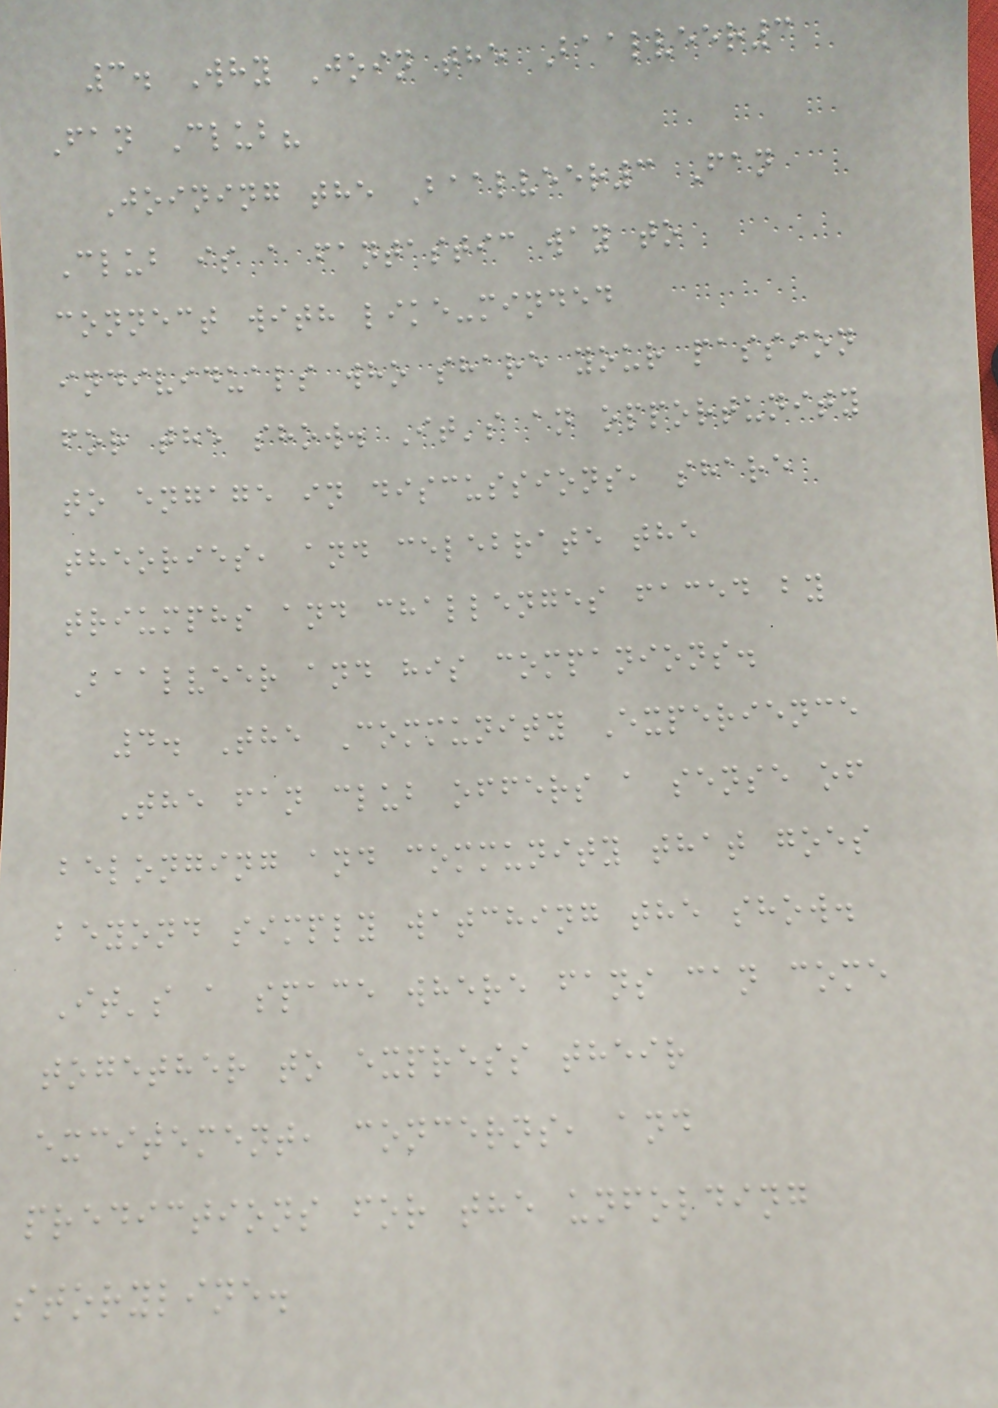3. Why Join the Baalveer3
Fan Club?
Joining the Baalveer3 Fan
Club is a fantastic way to
connect with like-minded
individuals who share your passion
for the show. It's an opportunity
to engage in discussions, share
theories, and celebrate the
triumphs and challenges faced by
Baalveer and his companions.
4. The Community Experience
The fan club offers a sense of
belonging and community that goes
beyond simply watching the show.
It's a space where fans can come
together to express their
excitement, concerns, and
predictions for the unfolding
storyline.
